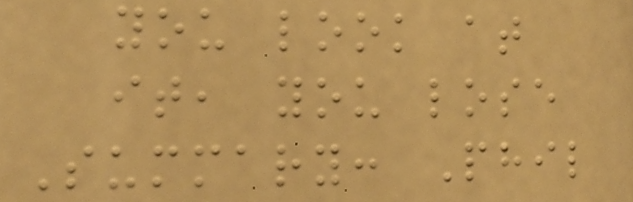you look at
it, you lose
Summary: Phil
